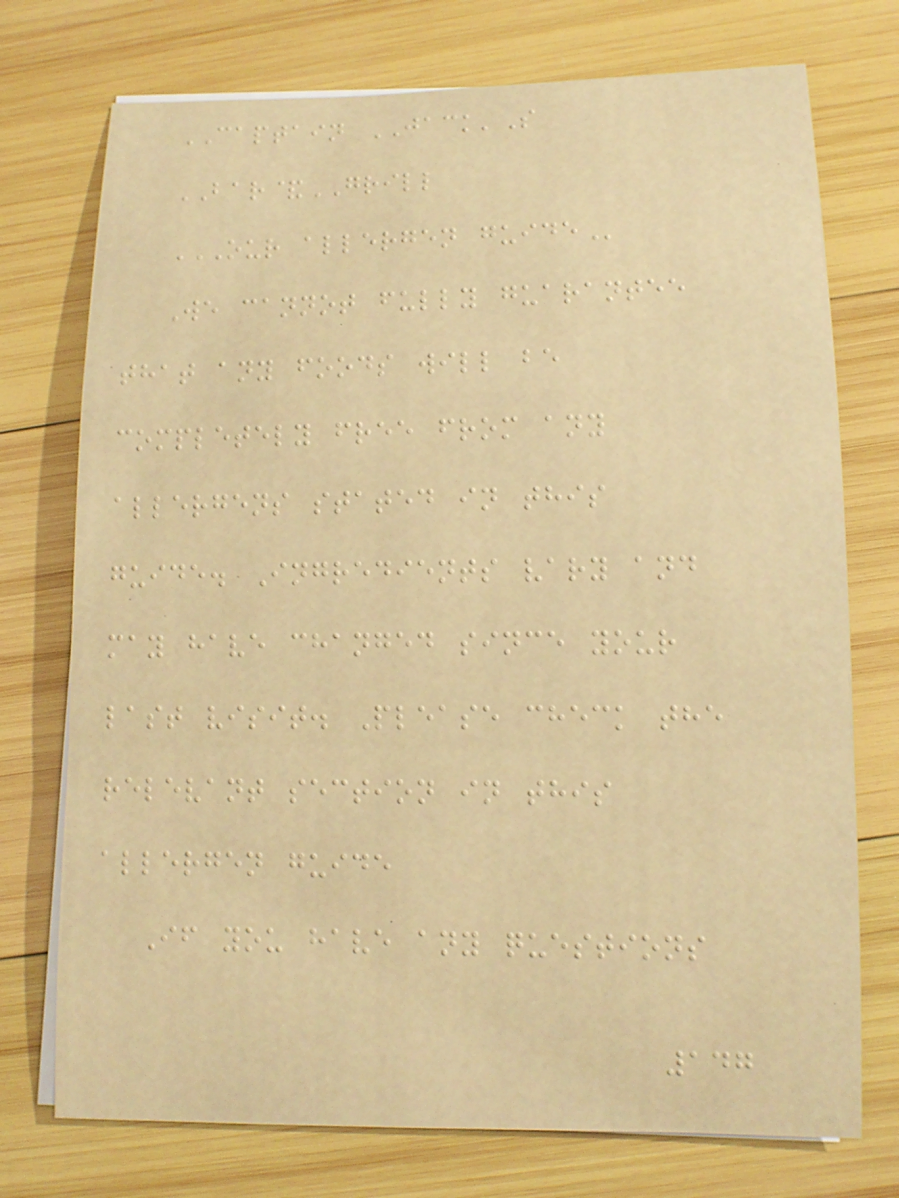CAPTAIN JACK'S
BAR&GRILL
OUR ALLERGEN GUIDE
We cannot fully guarantee
that any foods will be
completely free from any
allergens stated in this
guide. Ingredients vary and
may have changed since your
last visit. Please check the
relevant section in this
allergen guide
If you have any questions
147
